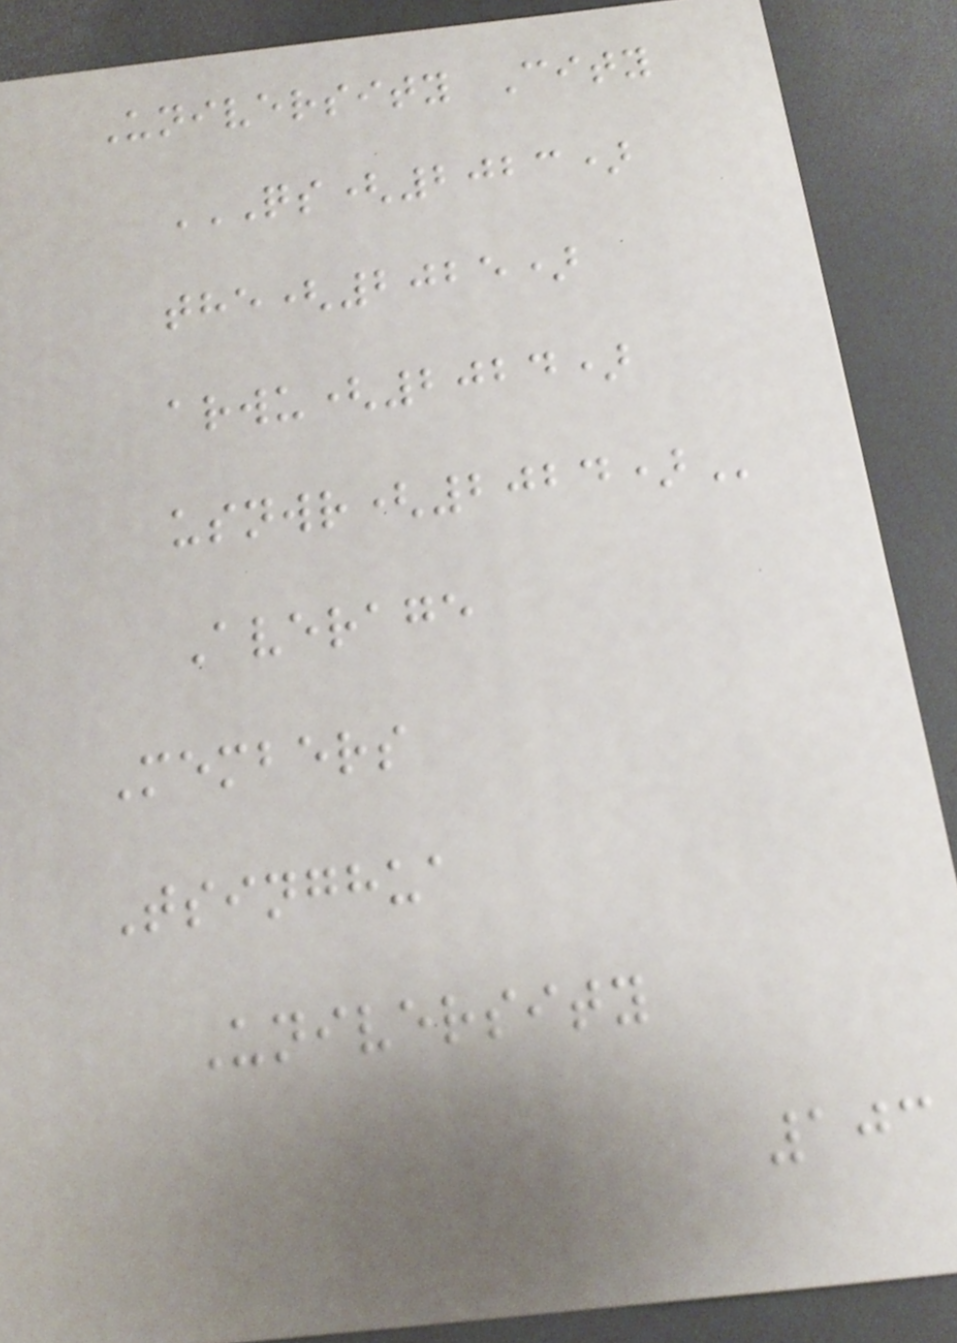University City
QS(2023)
THE(2025)
ARWU(2024)
USNWR(2024)
Average
Members
Tsinghua
University
103
